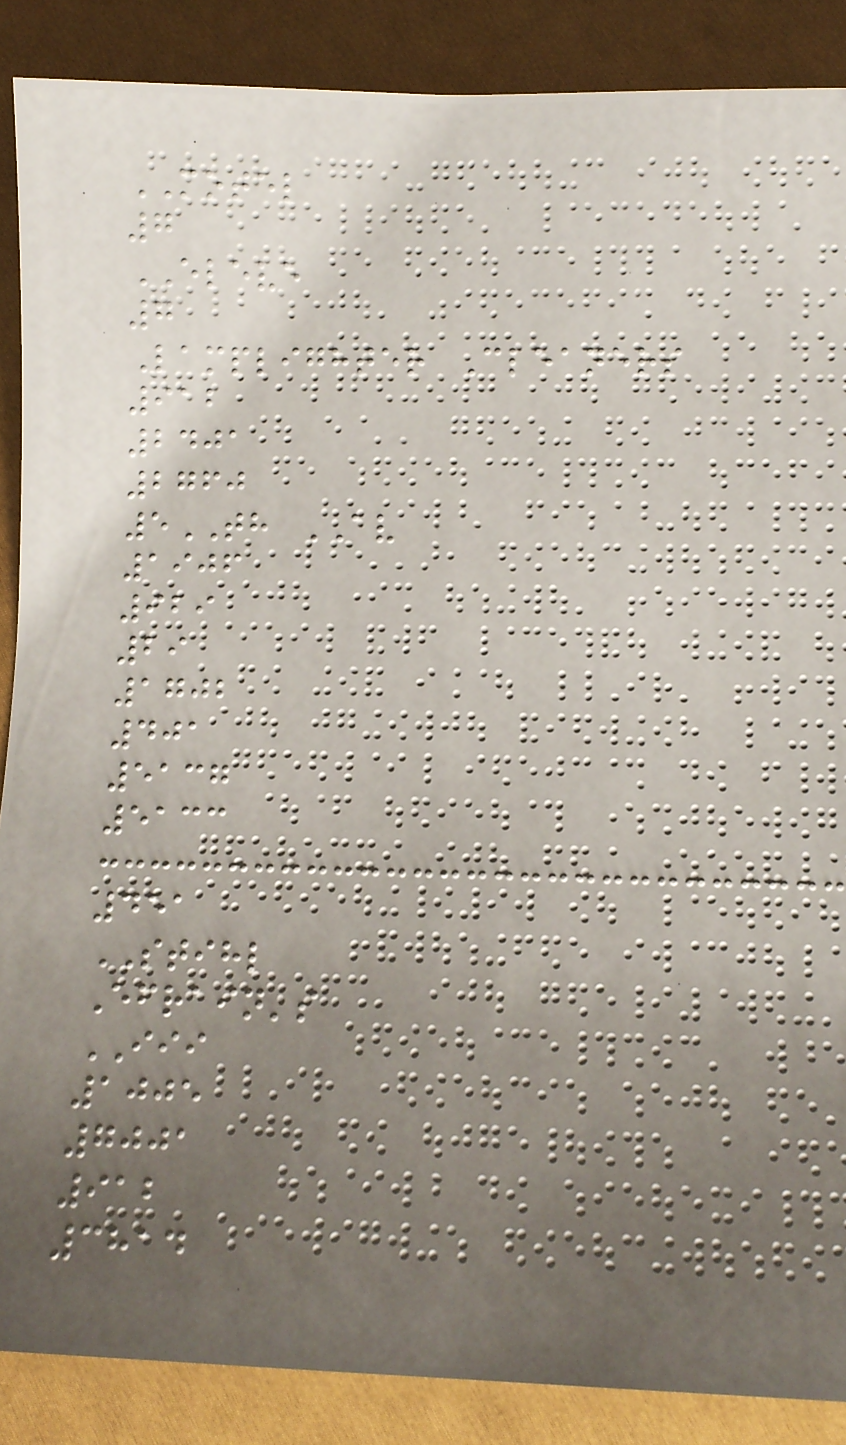MOTEL
7
ELEVE
7
Lamplighter Cleaners
912
2401
2760
5TH AV
1906
929
29
1702
401
5137
5133
451
STIHL
Efrain's
III
1005
7001
912
3814
